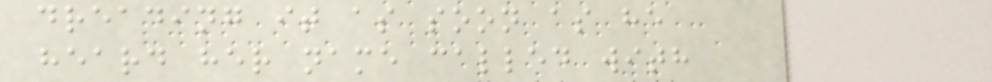dreading it as soon as he
heard her name called with
